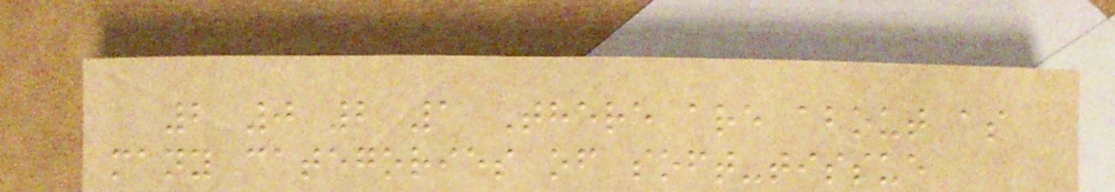2 0 2 1 There are about as
many categories of soft-tissue
